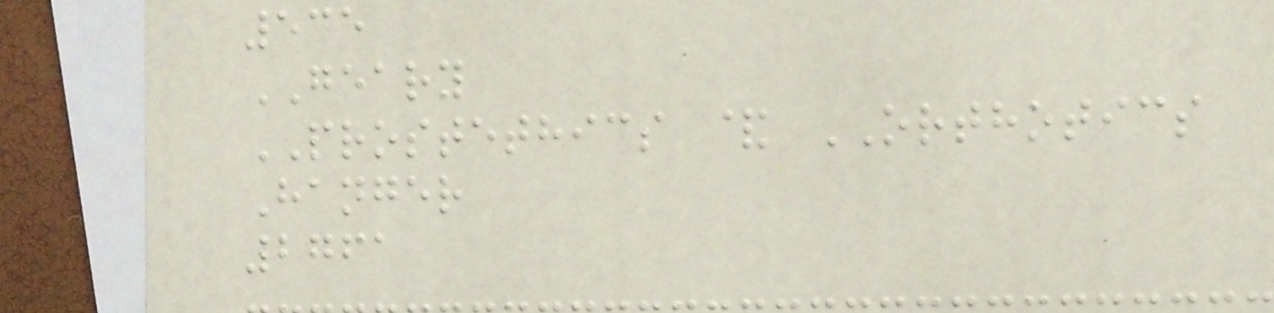535
GEARY
PROSTETHICS & ORTHOTICS
Hanger
2761
